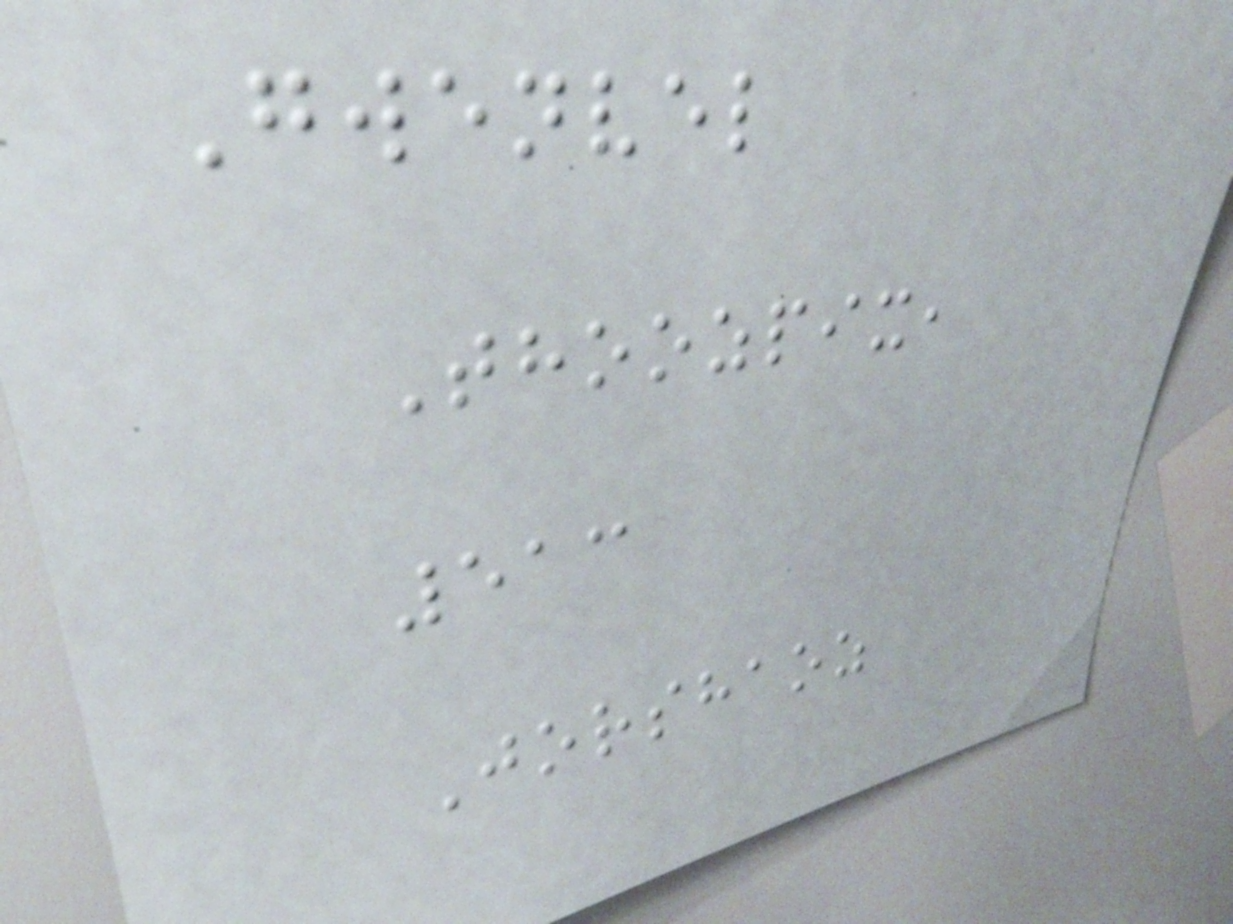Gwenvel
Thoozpix,
513
Jorshaoz
